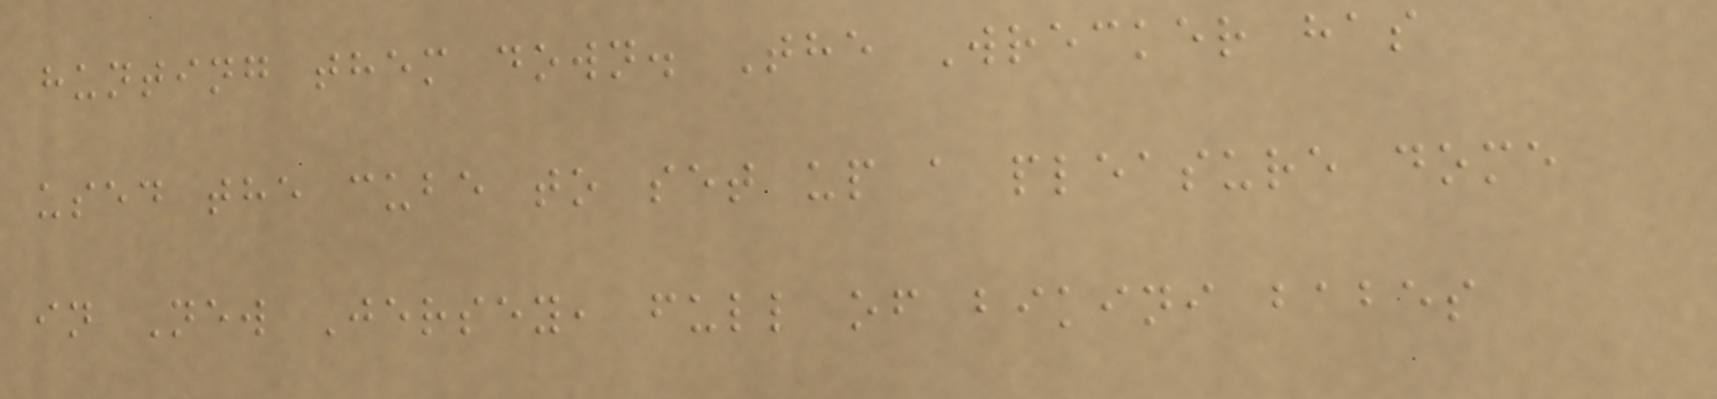hunting them down. The Wrecker has
used the cube to set up a pleasure dome
in New Jersey, full of bikini babes
